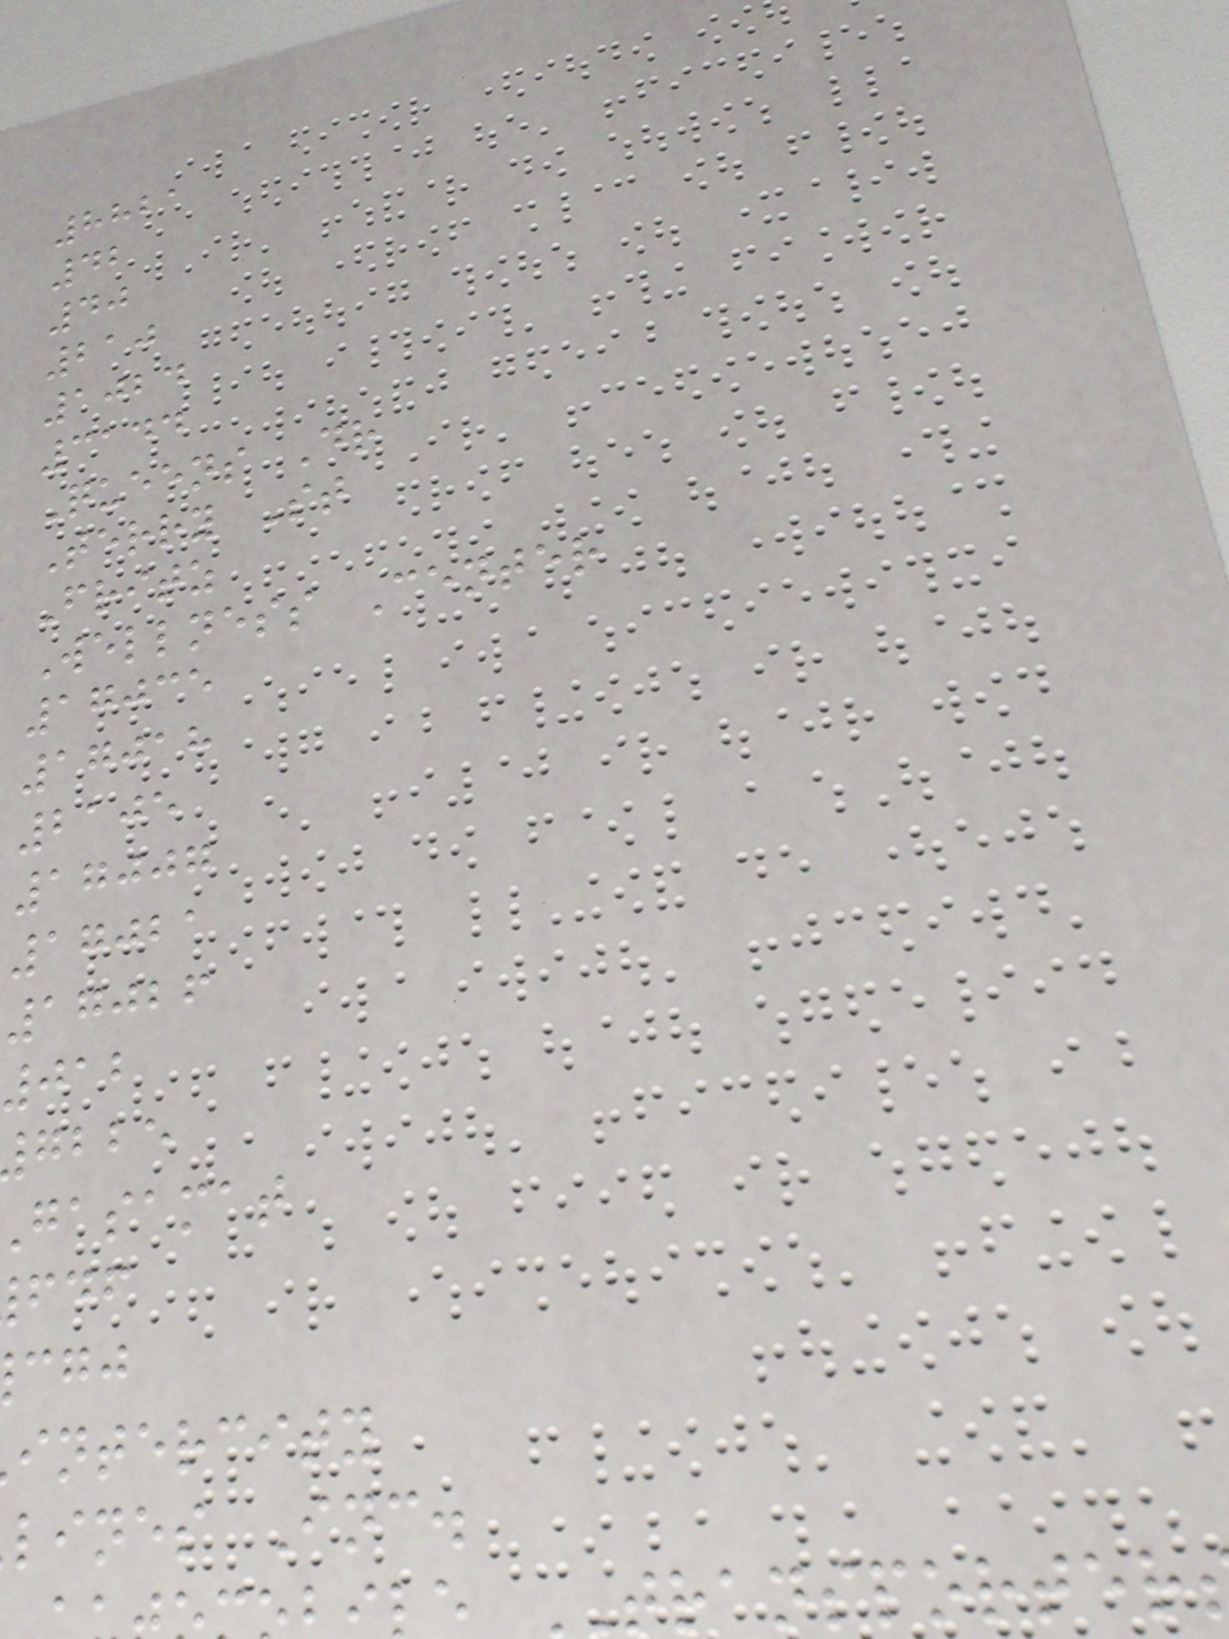8821
42
40
210
1024
3144
Queens Dr
Terry St
Fritz
Wellness Center
17035
17018
2105
17007
17021
17026
012
gbbe
gasamat
intercity
lines Inc.
TRANSPORTER
